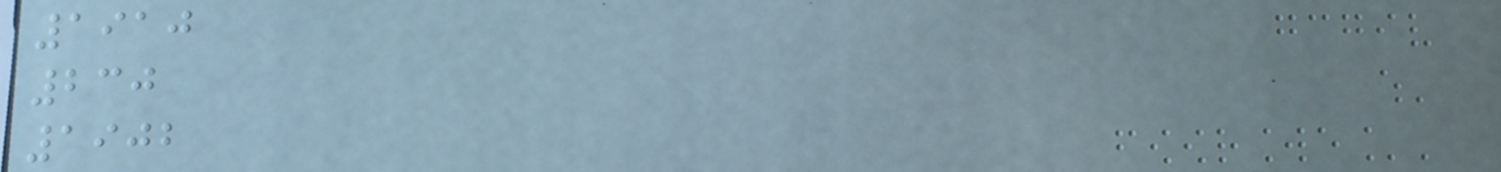1910
230
1902
